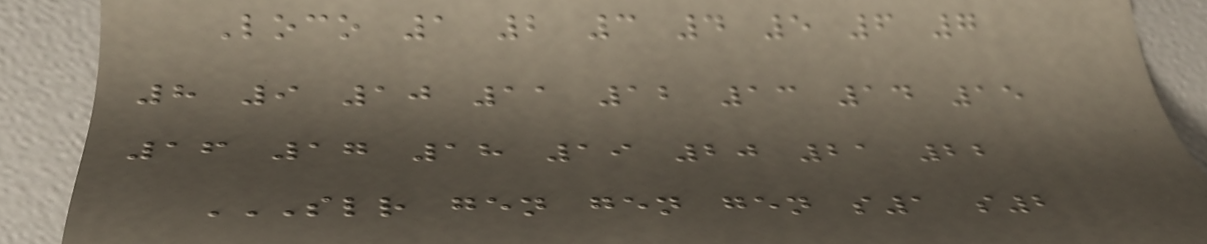Loco 1 2 3 4 5 6 7
8 9 10 11 12 13 14 15
16 17 18 19 20 21 22
SLR GEN GEN GEN S1 S2
